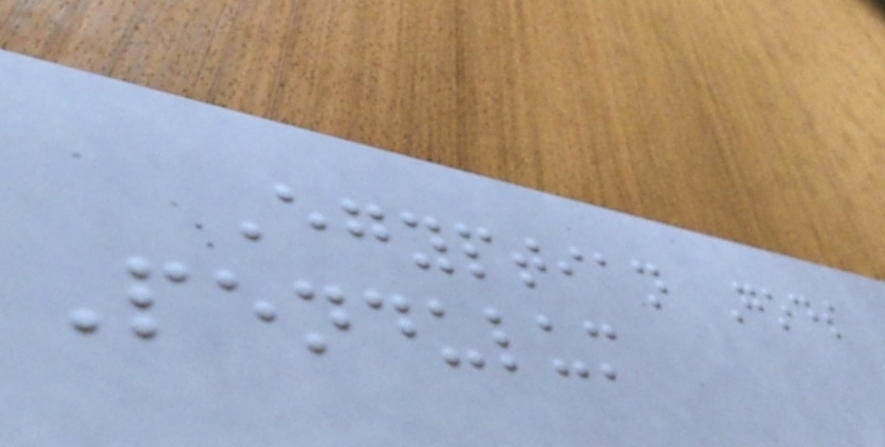Egyptian Gods
Pendulum
